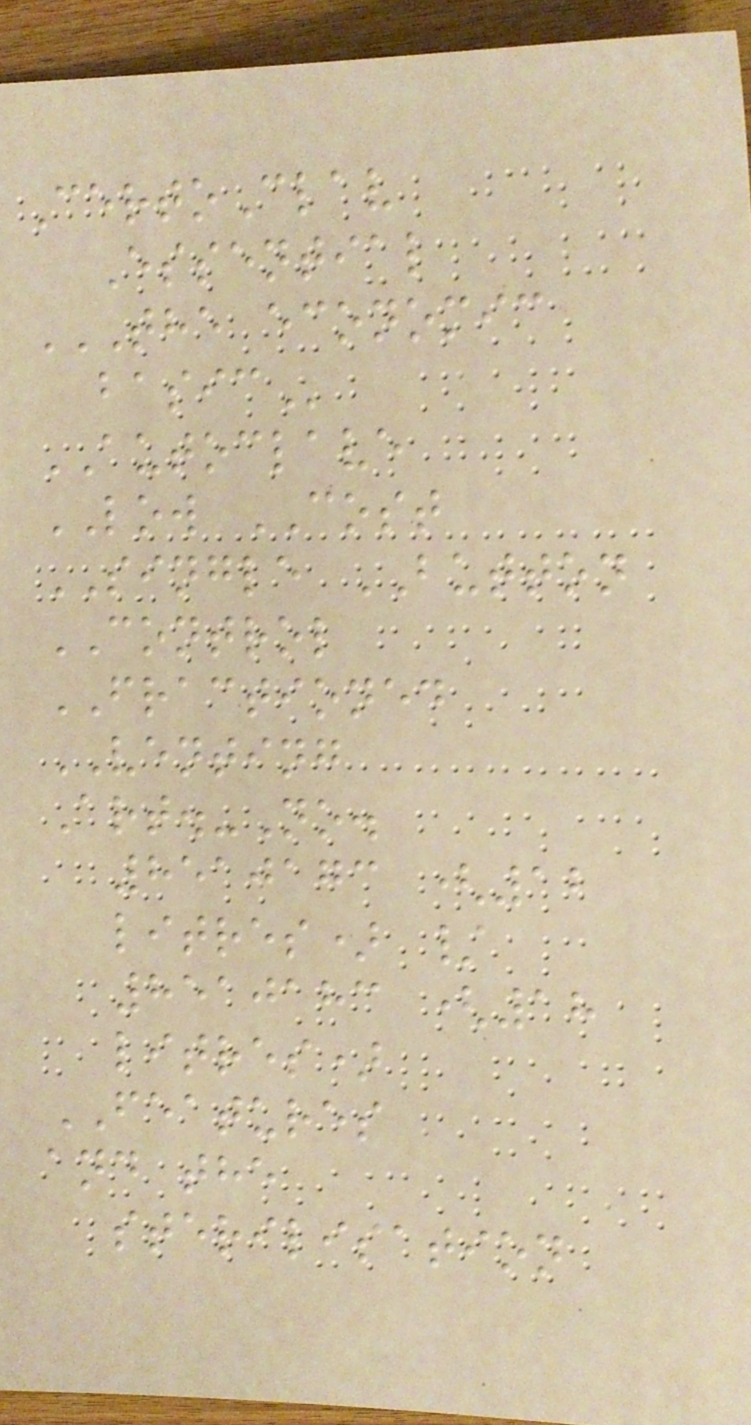CertoClav
Essential
THE ECONOMIC
BASIC
AUTOCLAVE
LOW COST
SINGLE BUTTON
CONTROL
FRACTIONED
VENTING
Art.-No.
8510173 (12
litres) /
8510183 (18
litres)
FEATURES
and the
sterilisation
